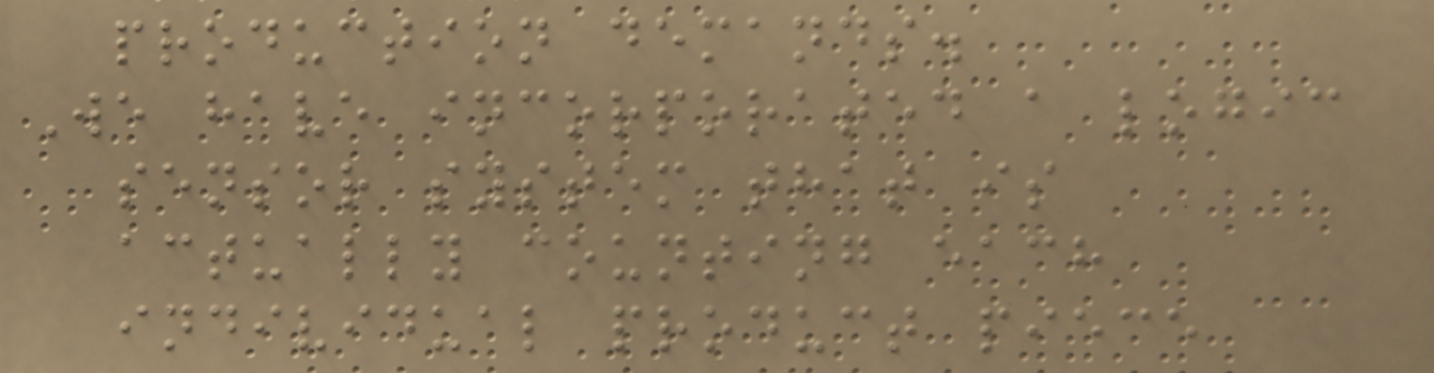production demands.
We have incorporated a logic
sensor system that is
actually counting each
individual product piece
